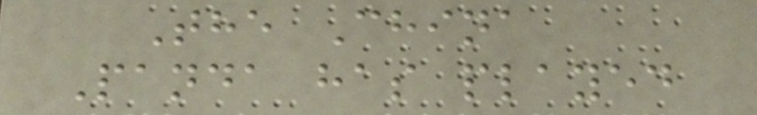The China
Panda has played
